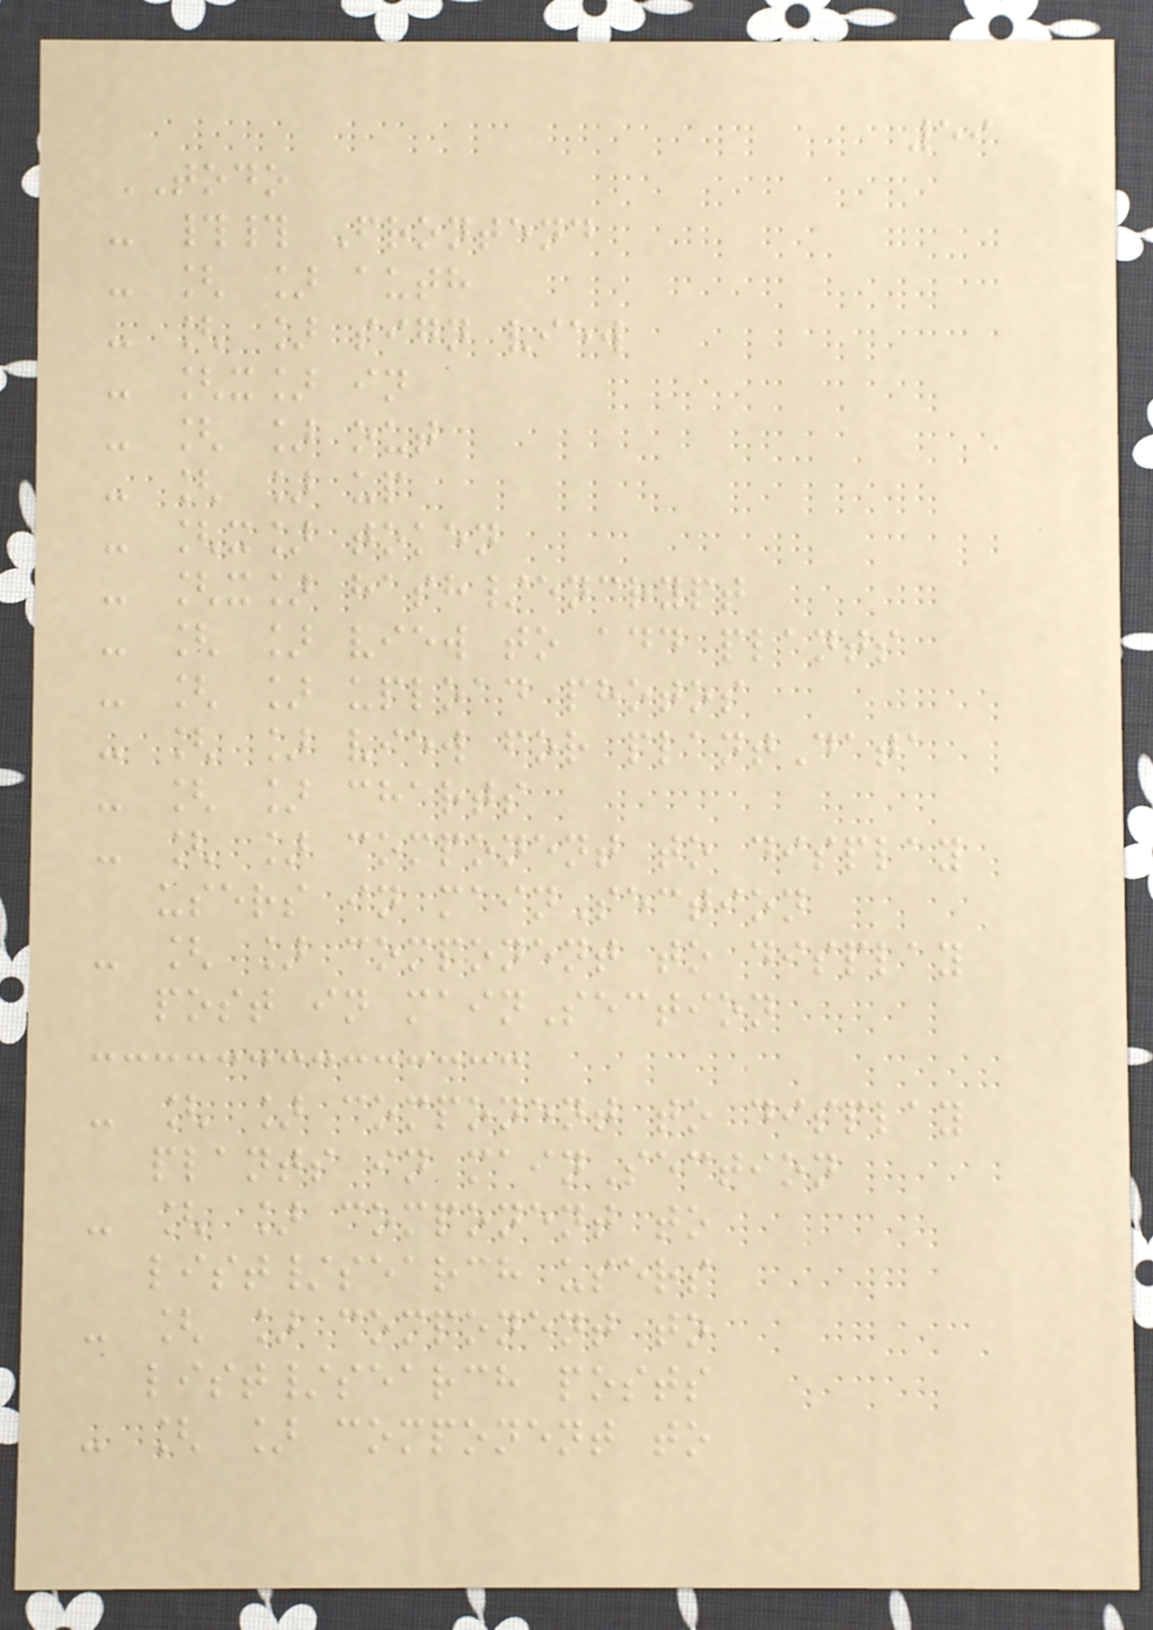59
TODO
- ## Frontend
- [ ] auth
- [ ] sign view
- [x] in
- [ ] out
- [ ] up
- [x] token
- [x] hash/encrypt
- [ ] view to add plants
- [ ] upload photos
- [ ] view for plantData
- [ ] charts
- [ ] component to display
users in mainSection
- [ ] component to display
post in mainSection
- [ ] component to display
plants in mainSection
- [ ] component to
list/search users
- [ ] component to
list/search posts
- [ ] component to
